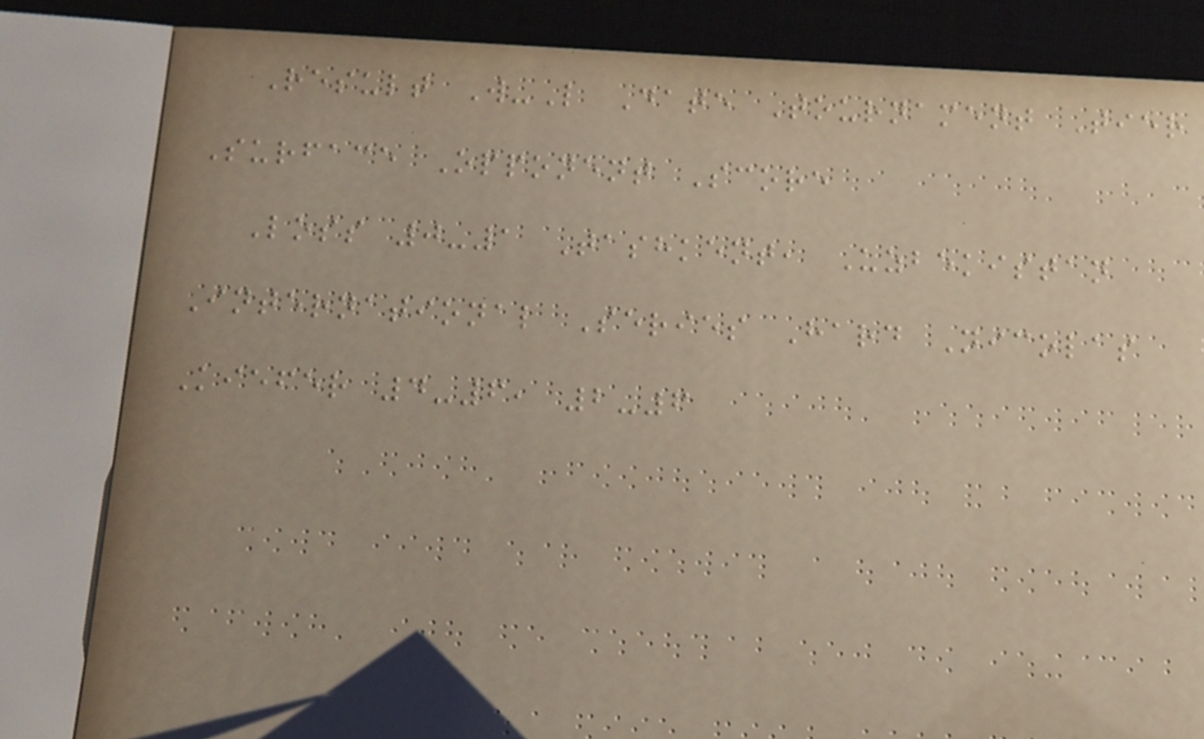Result W-L Date Tournament Tier
Surface Opponent Score
Loss 0-1 Tashkent, Uzbekistan
International Series Hard Nicolas
Kiefer 4-6, 2-6
